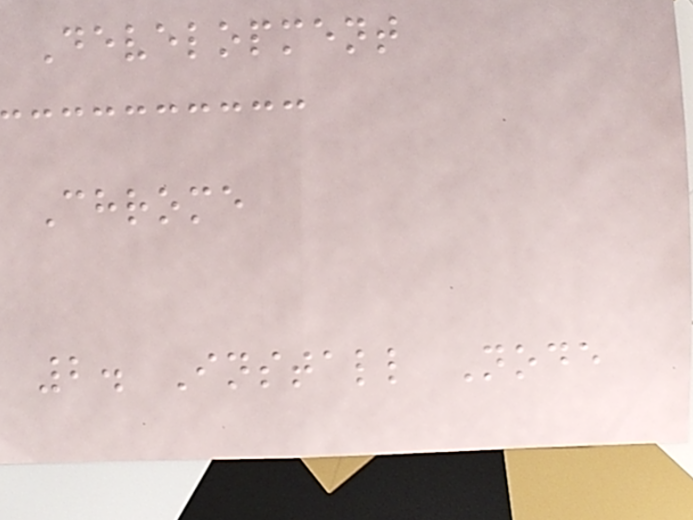Development
Chrome
2. Install Node
